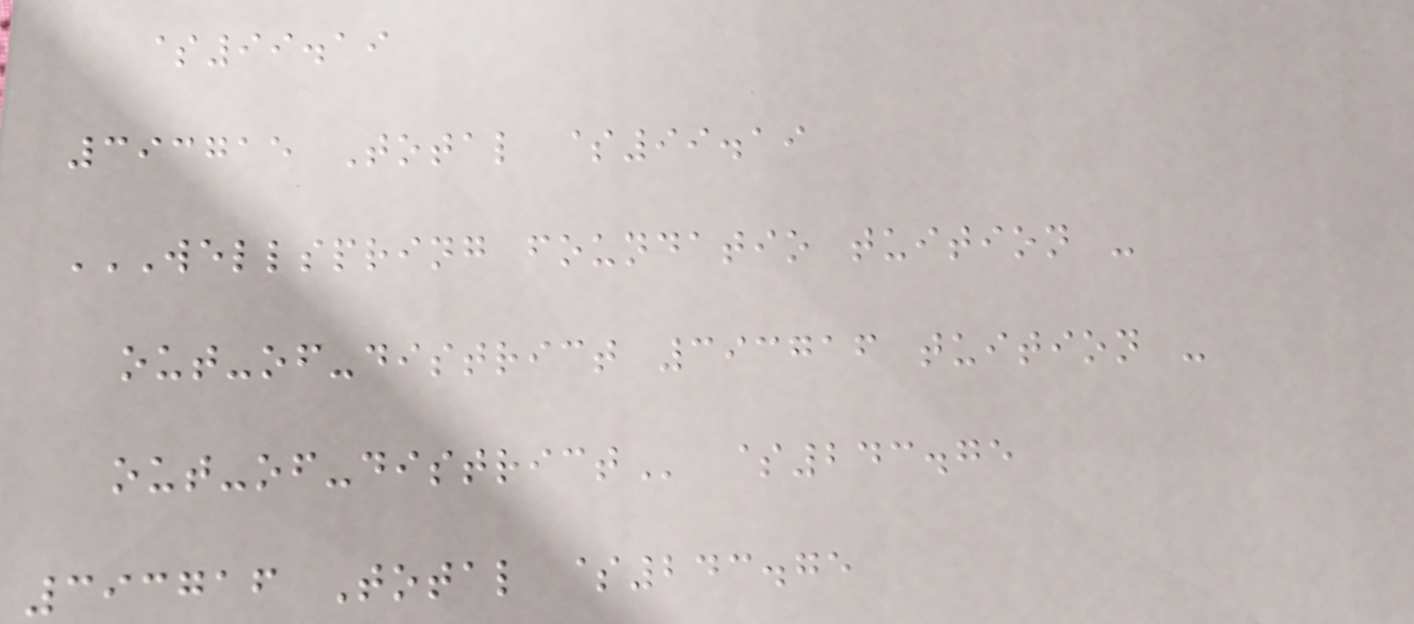$99.19
393715 Total $99.19
WELLSPRING FOUNDATIO TUITION -
OUT-OF-DISTRICT 393716 TUITION -
OUT-OF-DISTRICT $243.75
393716 Total $243.75
